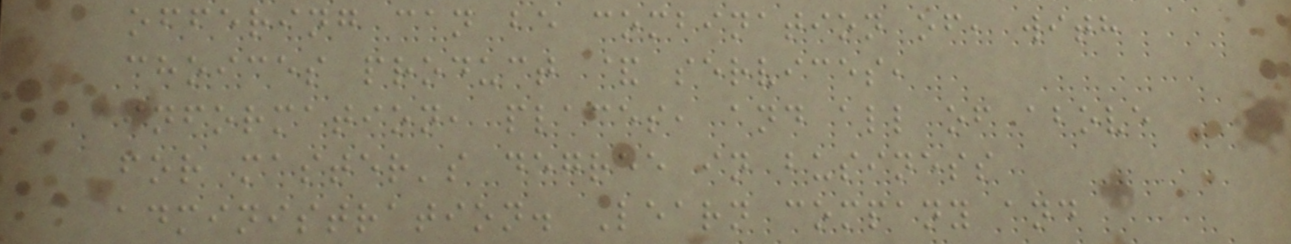offering can be combination of, with
choices product & services,
information, places, and all of above
for master's degree in business
administration. Learn company and
